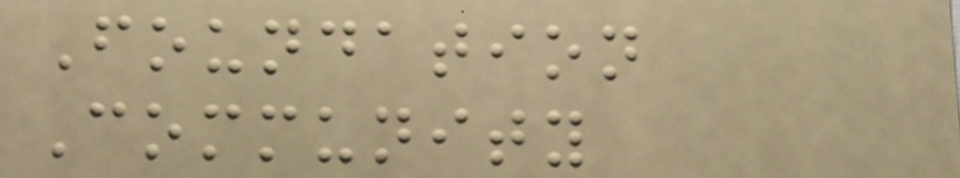Foundation
Community
